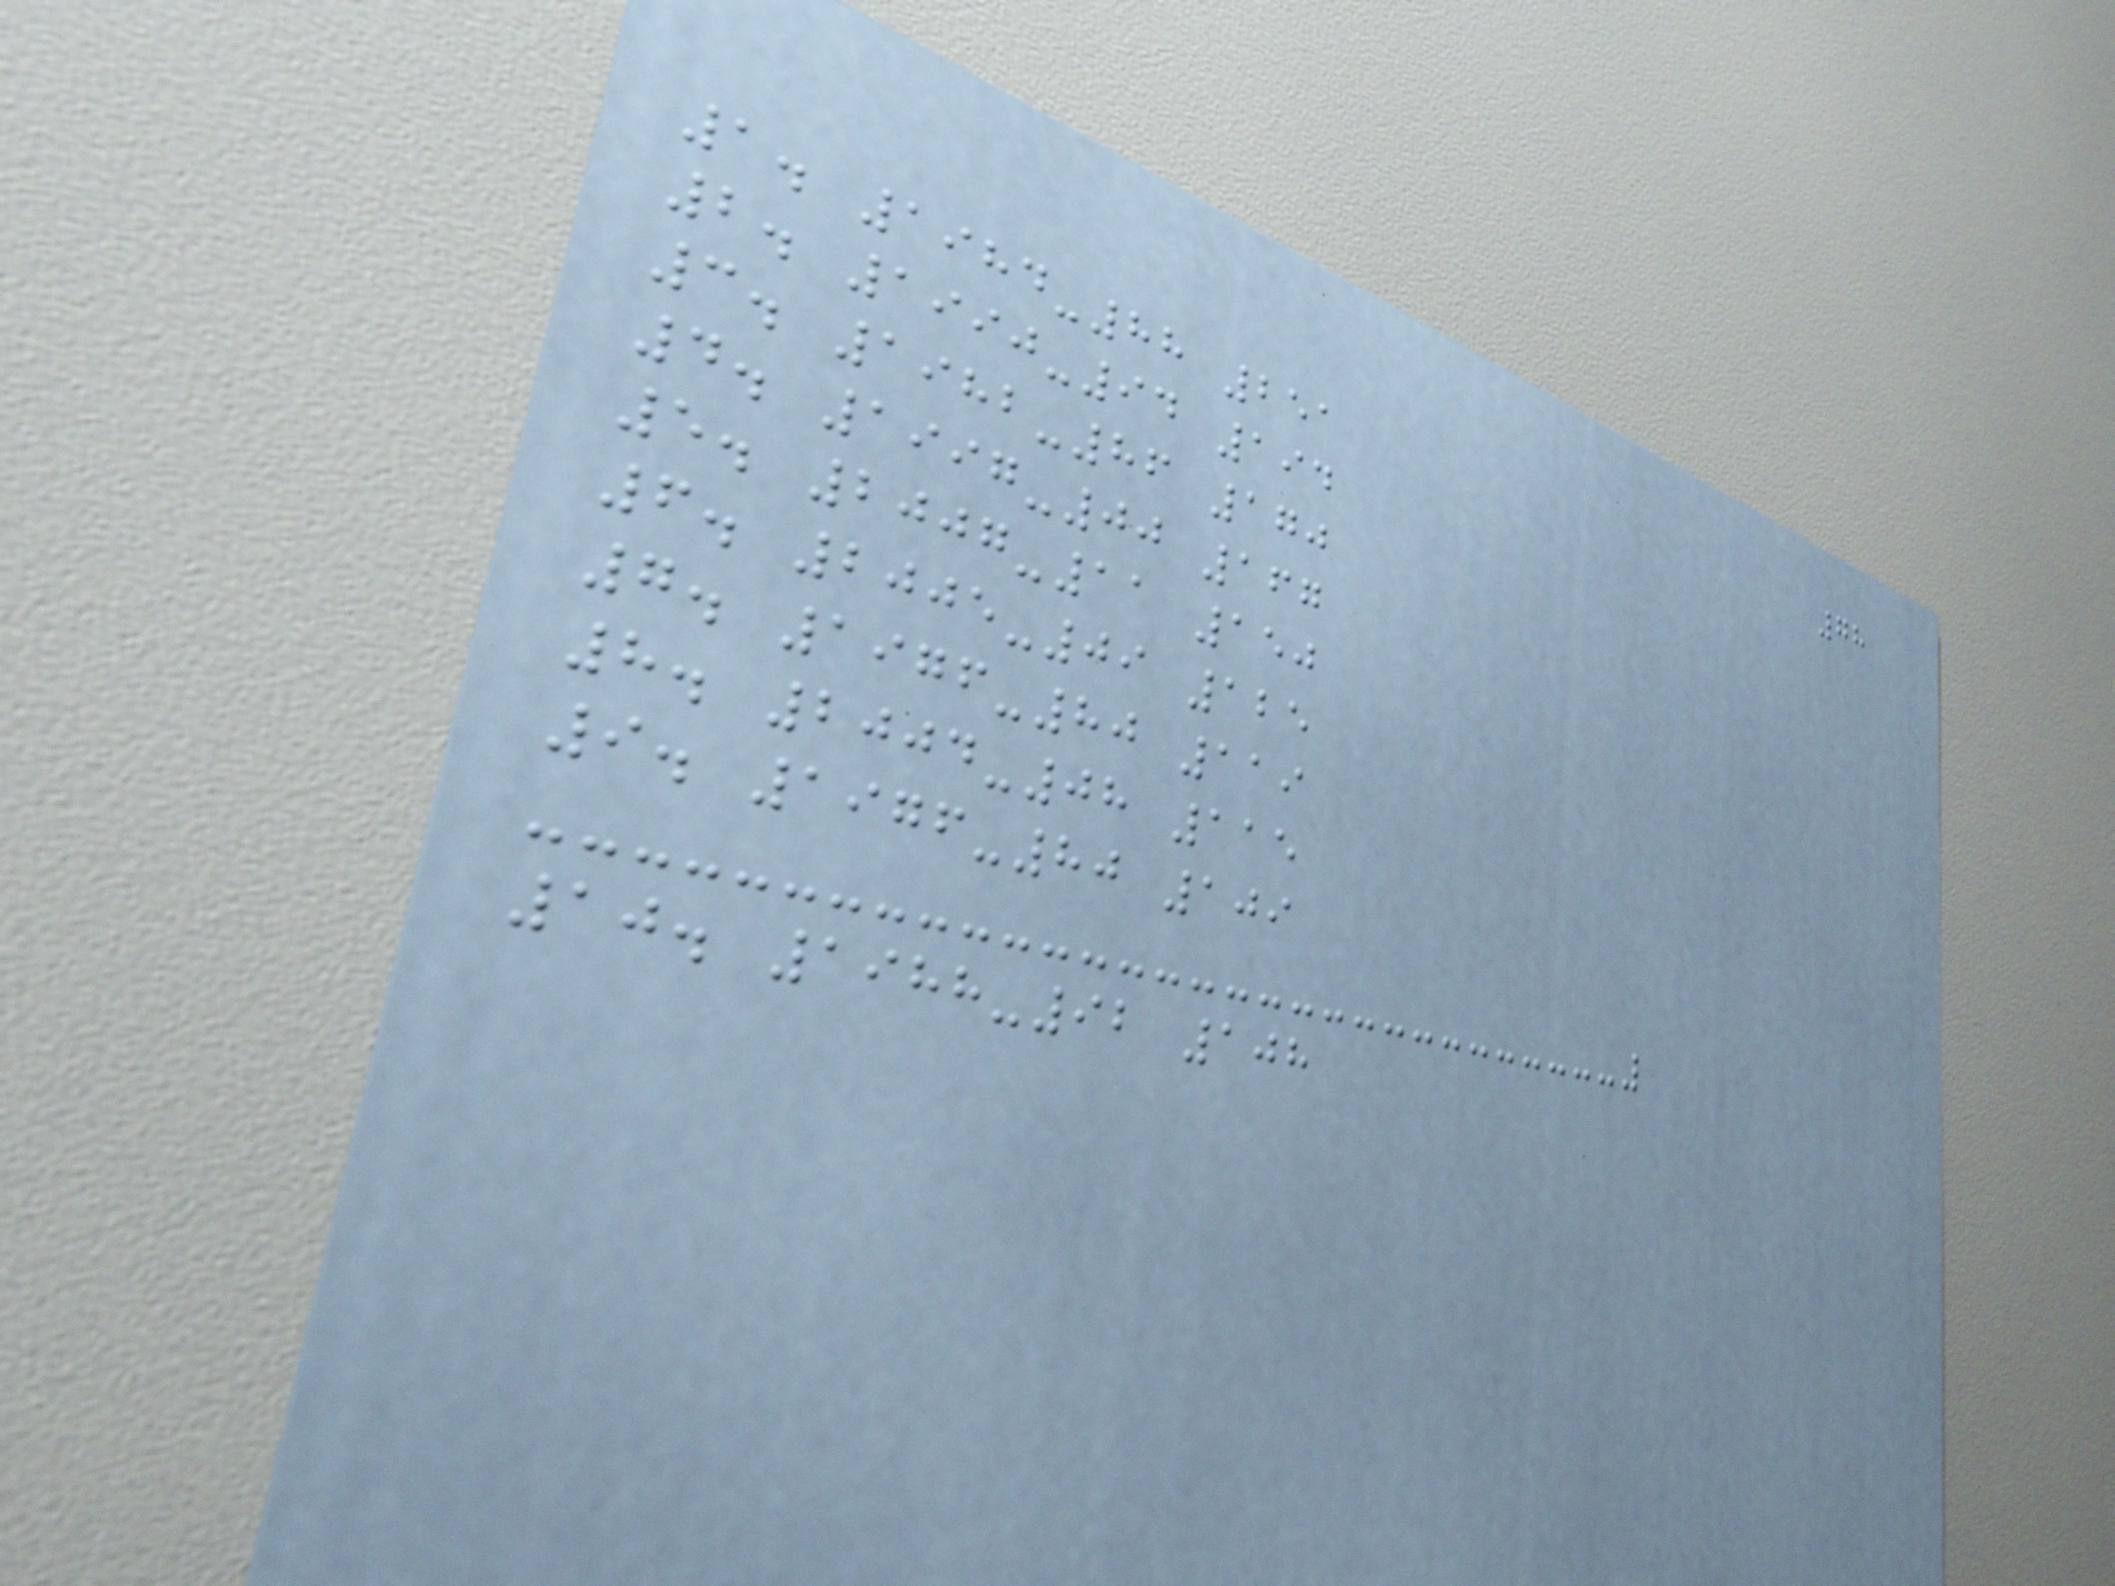78
1. 1984-88 251
2. 1990-94 194
3. 1982-86 170
4. 1997-00 167
5. 2007-11 150
6. 2005-09 125
7. 1976-80 119
8. 2004-08 115
9. 1976-80 109
10. 1988-92 108
